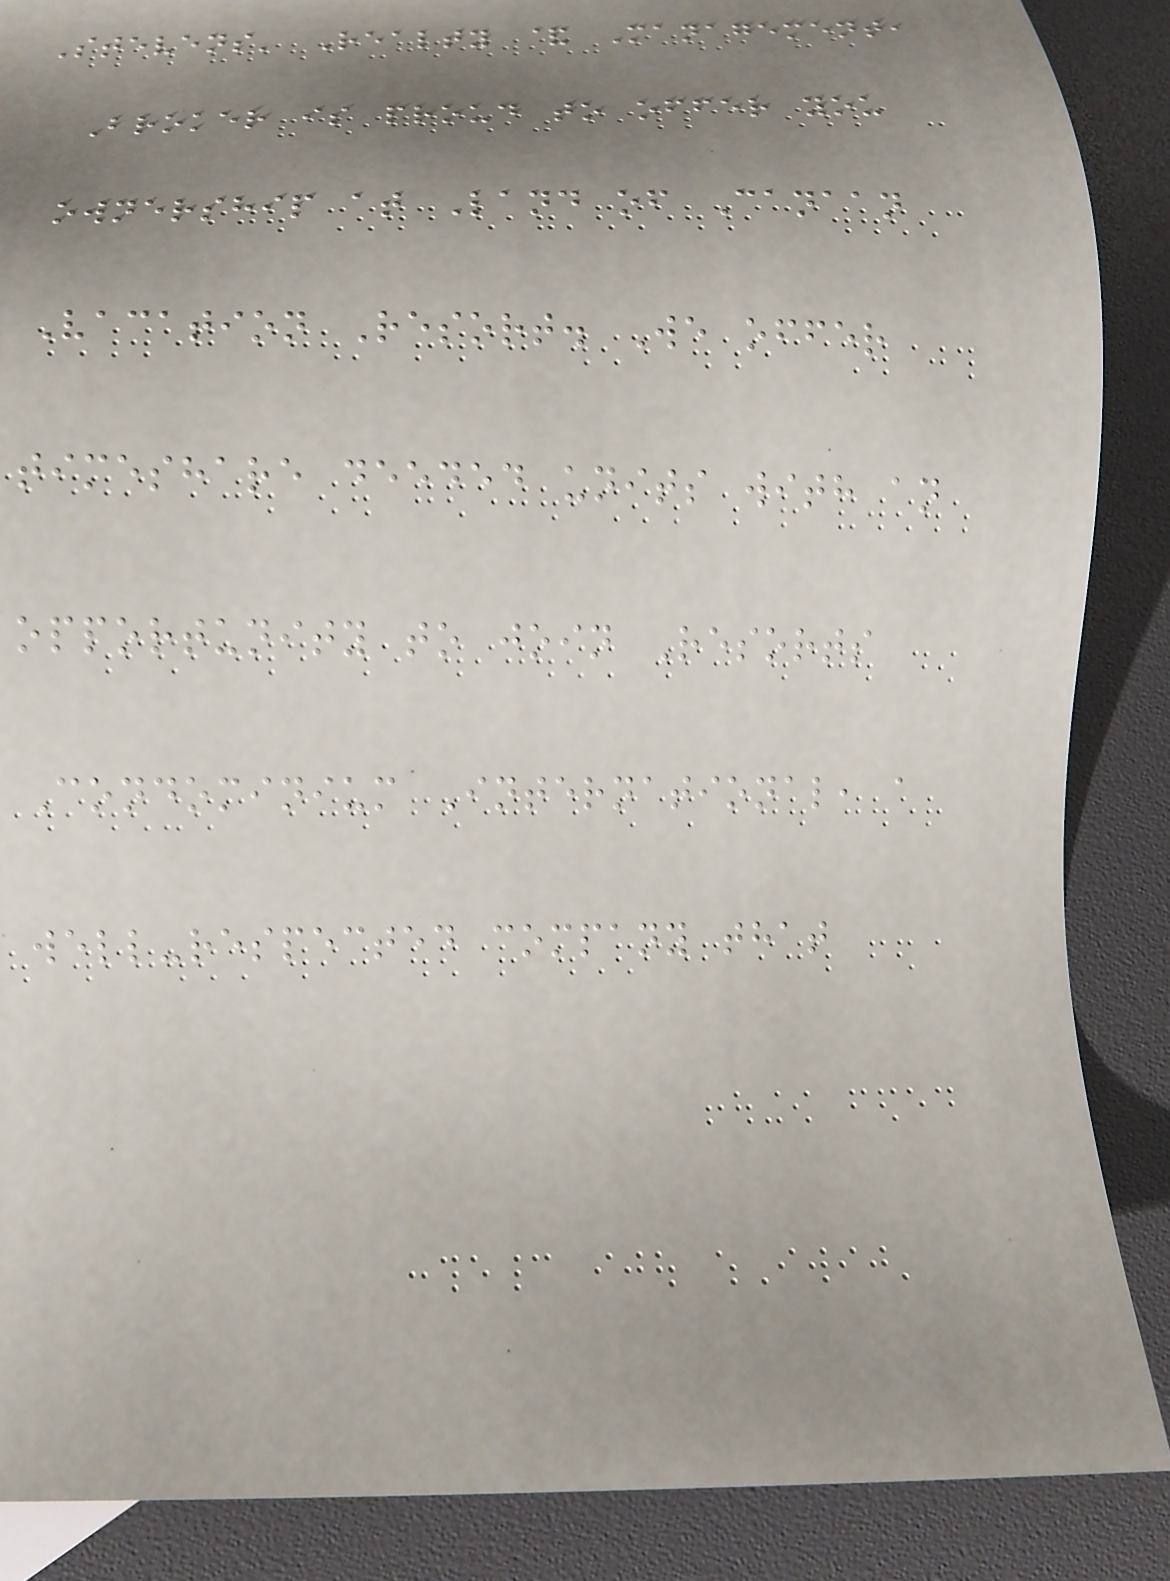Stevens' Realty & Management,
Broker is proud to offer you
ownership at Land of Canaan
Vacation Resort. We offer
timeshare deeded units with an
opportunity to join Resorts
Condominium International, a
well-respected company that
